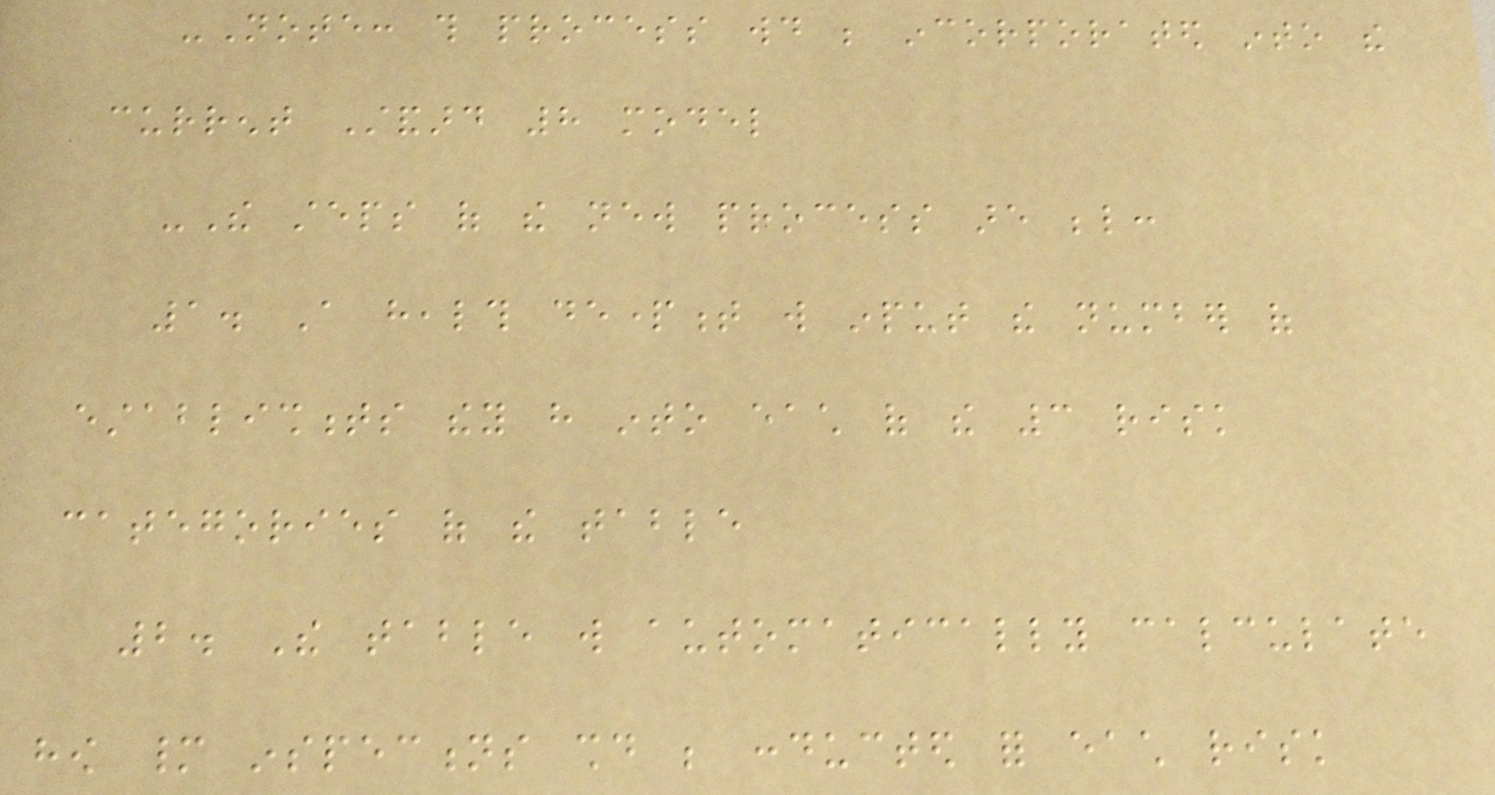-Note: this process would be incorporated into the
current Standard 8 model
-The steps of the new process are below:
1. A health department will input the number of
establishments they have into each of the 3 risk
categories of the table
2. The table will automatically calculate
how many inspections should be conducted for each risk
